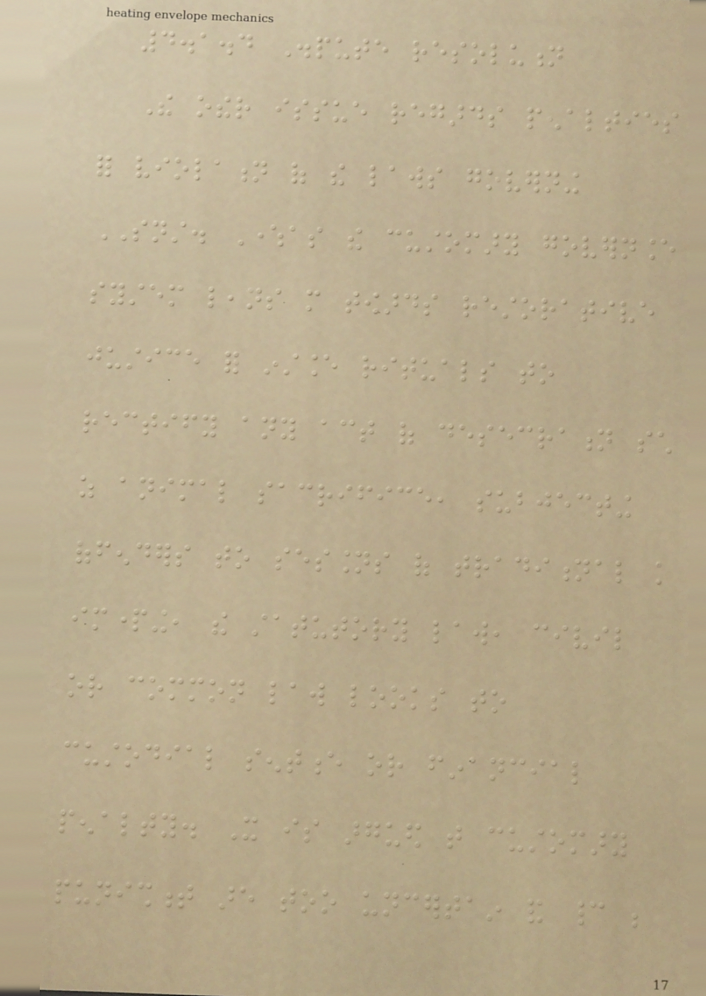4.1.4 Dispute resolution
The other issue regards penalties
for violation of the laws governing
SNST. Whereas the customary governance
system leans more towards restorative
justice for instance rituals to
rectify any act of desecration such
as animal sacrifice, subjecting
offenders to sessions of traditional knowledge
imparting, the statutory law, civil
or common law looks to
custodial sentence or financial
penalty. It is argued that customary
punishment are too uncertain and cannot be
